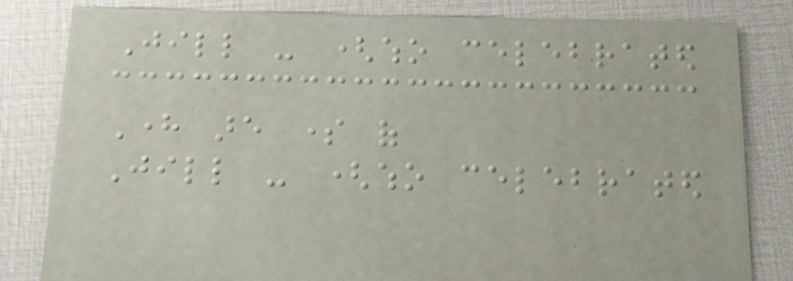Jill - (who celebrated
Here are some of
Jill - (who celebrated
